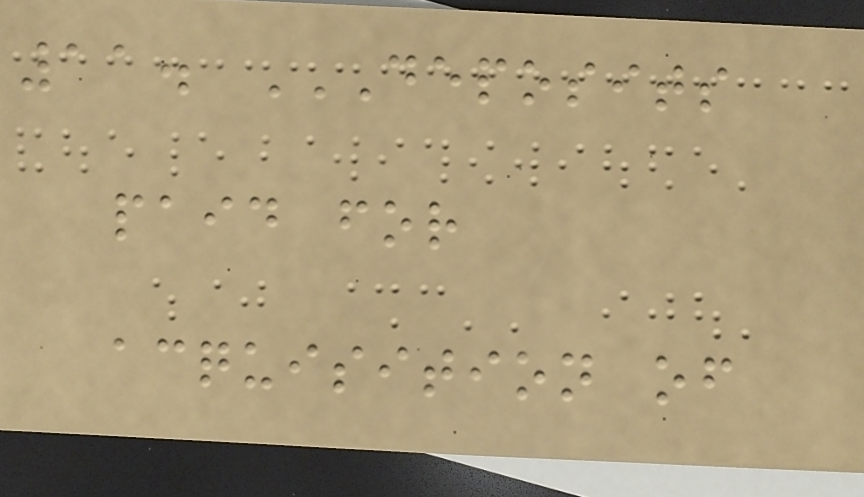11. DEPOSITS
PAID FOR
ACQUISITION OF
